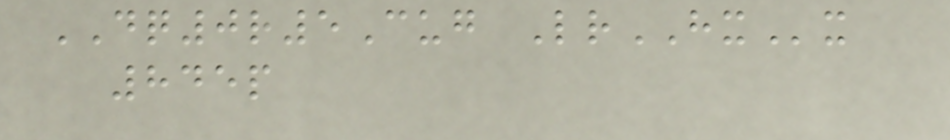DQ0r5Cug LrHXx
845p
